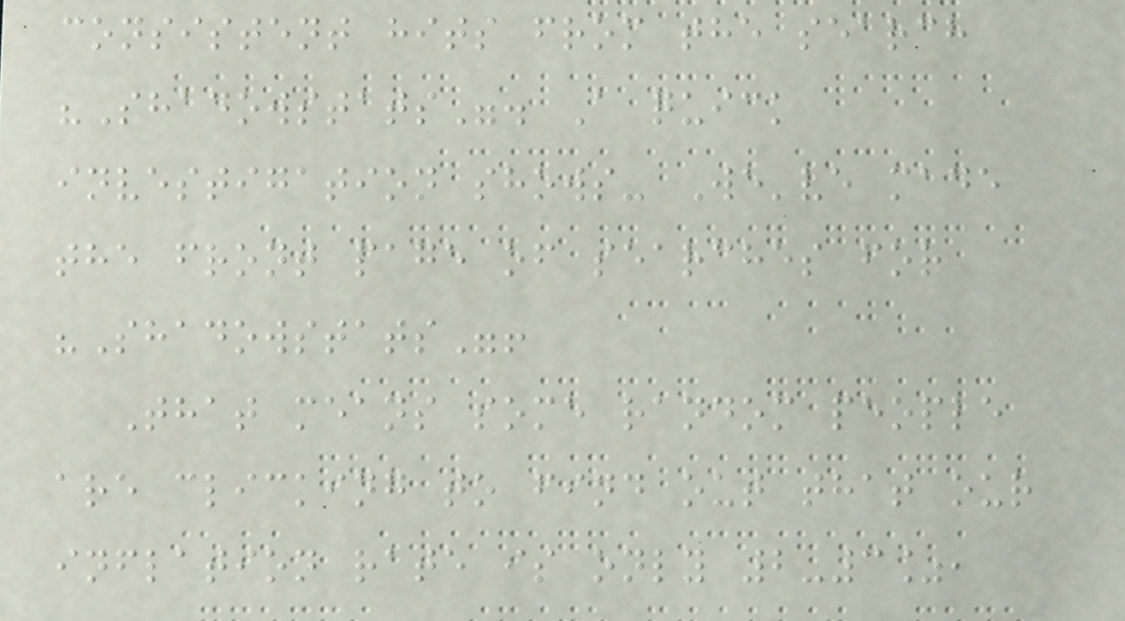consistent hits from the search
"Shadowstats". A quick
investigation shows- We've made
the front page of searches for
"Shadowstats"!
That means some random people
are clicking to find out that our
inflation rate is only 2-3%,
